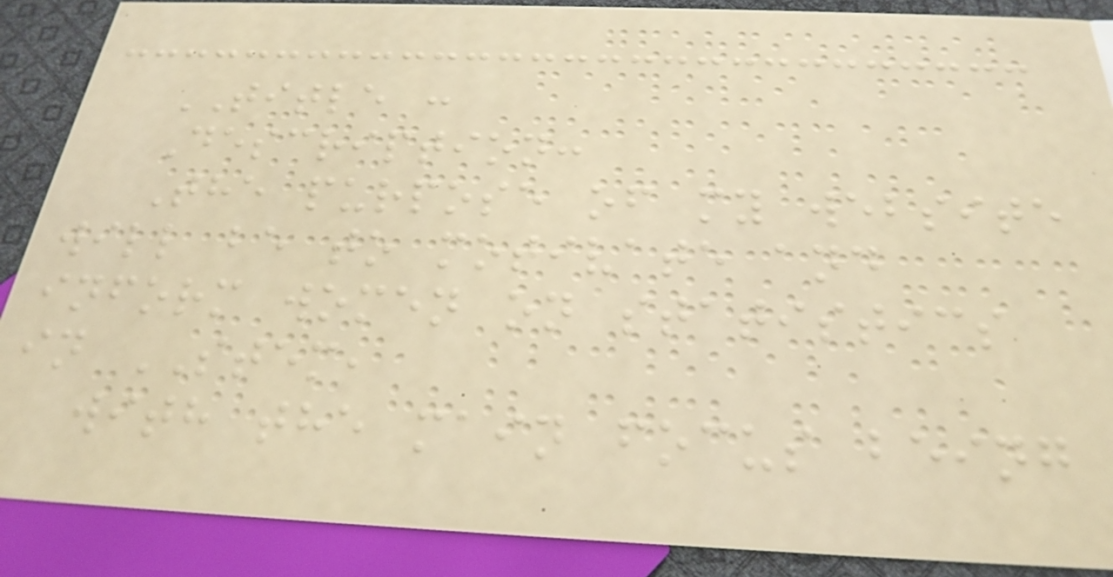TITLE :
Description:
The purpose of my website
will be to motivate and
inform women on statistics
in STEM,
with the main focus being
